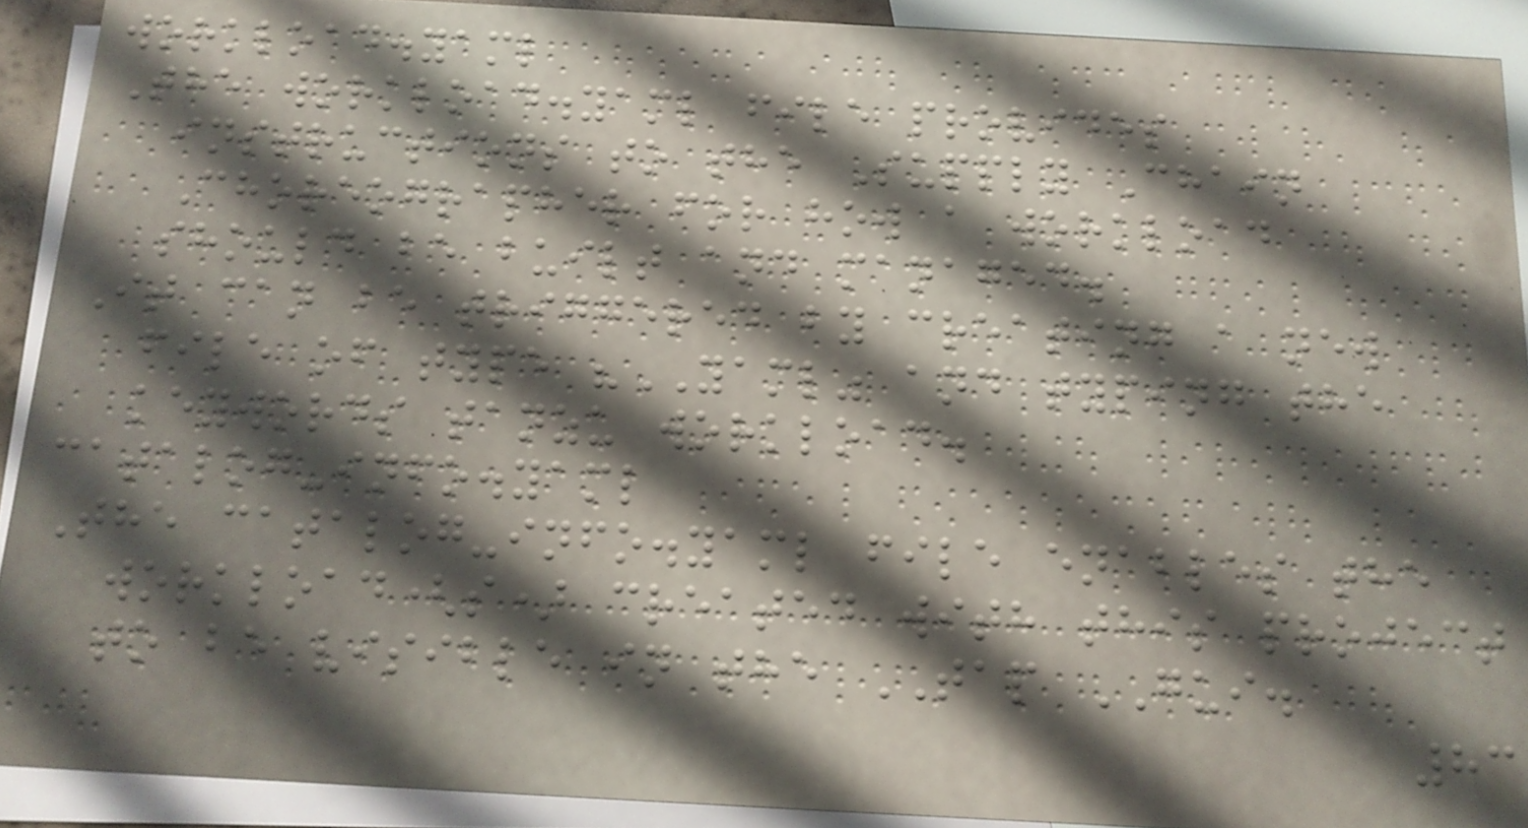workload.yaml
The workload.yaml file provides
instructions to the Supply Chain
Choreographer for how a workload
should be built and managed.
It can be triggered by creating a new
file of type "YAML" and typing the
keywords tanzu workload.
catalog-info.yaml
The catalog-info.yaml file enables the
workload(s) created with this project
to be visible in the TAP GUI.
83
